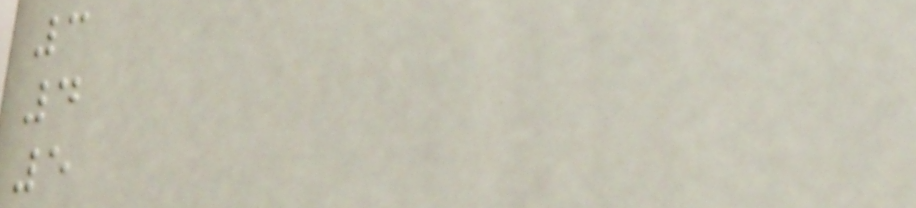3
4
5
